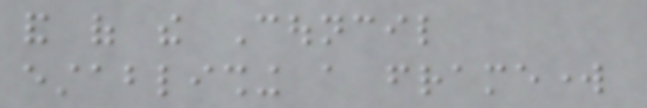and of the Council
establishing a framework
